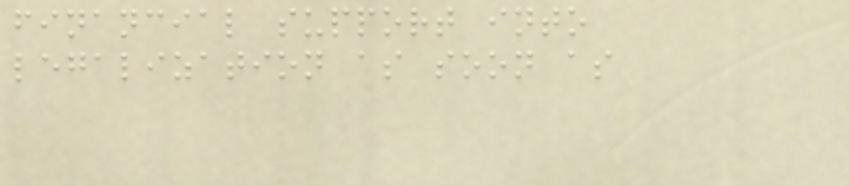financial support into
legalization as soon as
